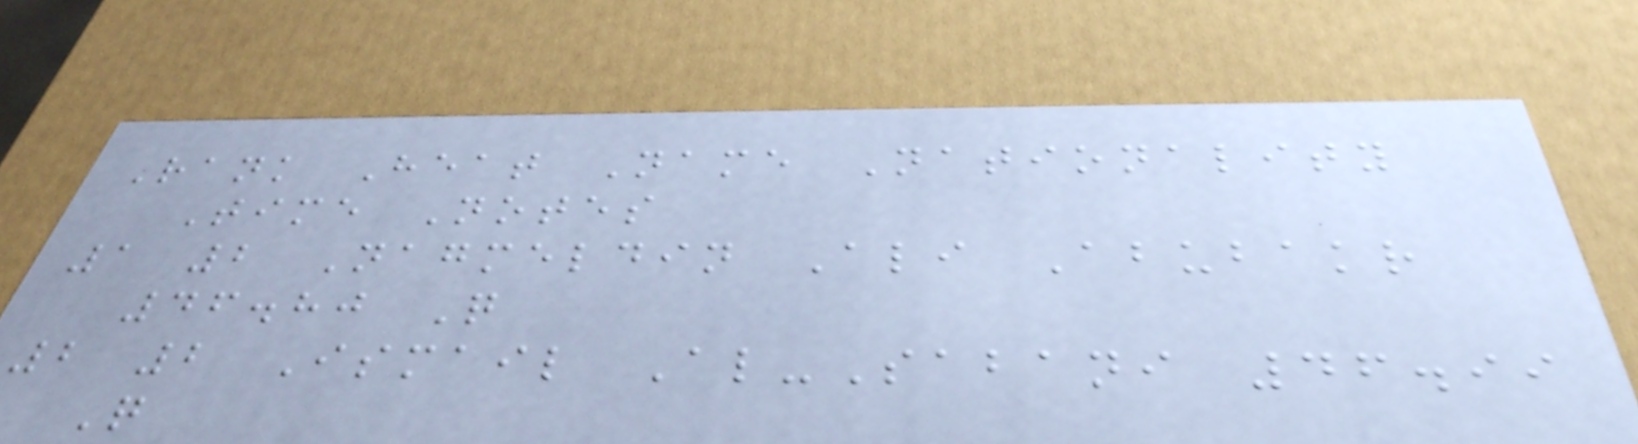Rank Heat Name Nationality
Time Notes
1 2 Nagmeldin Ali Abubakr
46.80 Q
2 2 Ismail Al-Sabani 46.99
Q
